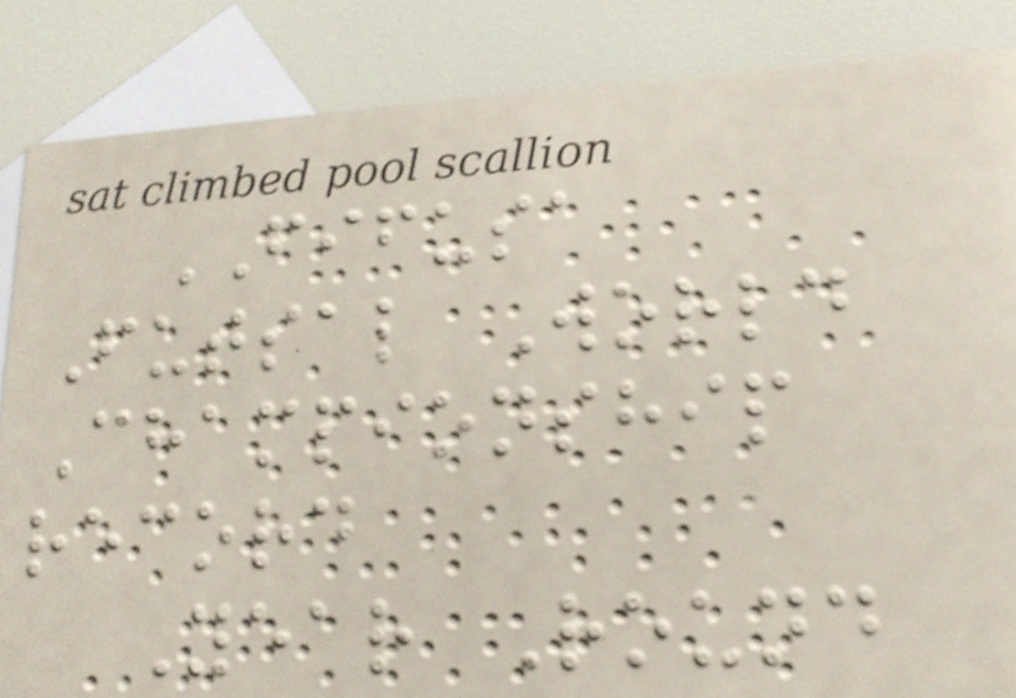FIFUSA
Futsal World
Championship
record
Year Round
